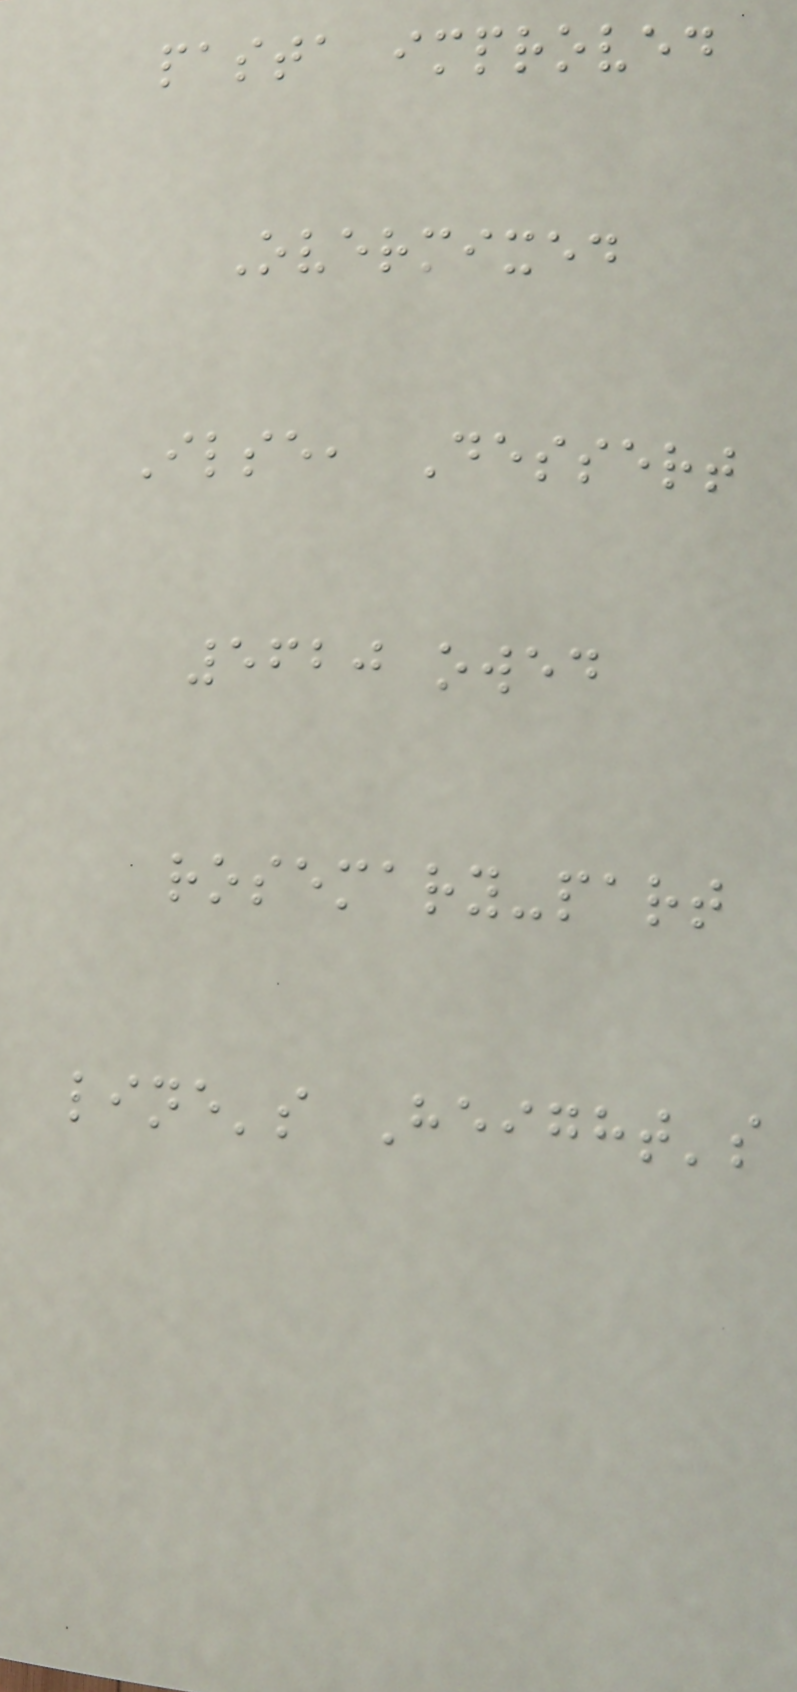pasta improved
Overmixed
Ilse, Dessert
5620 owed
rosemary-part
line's Height's
